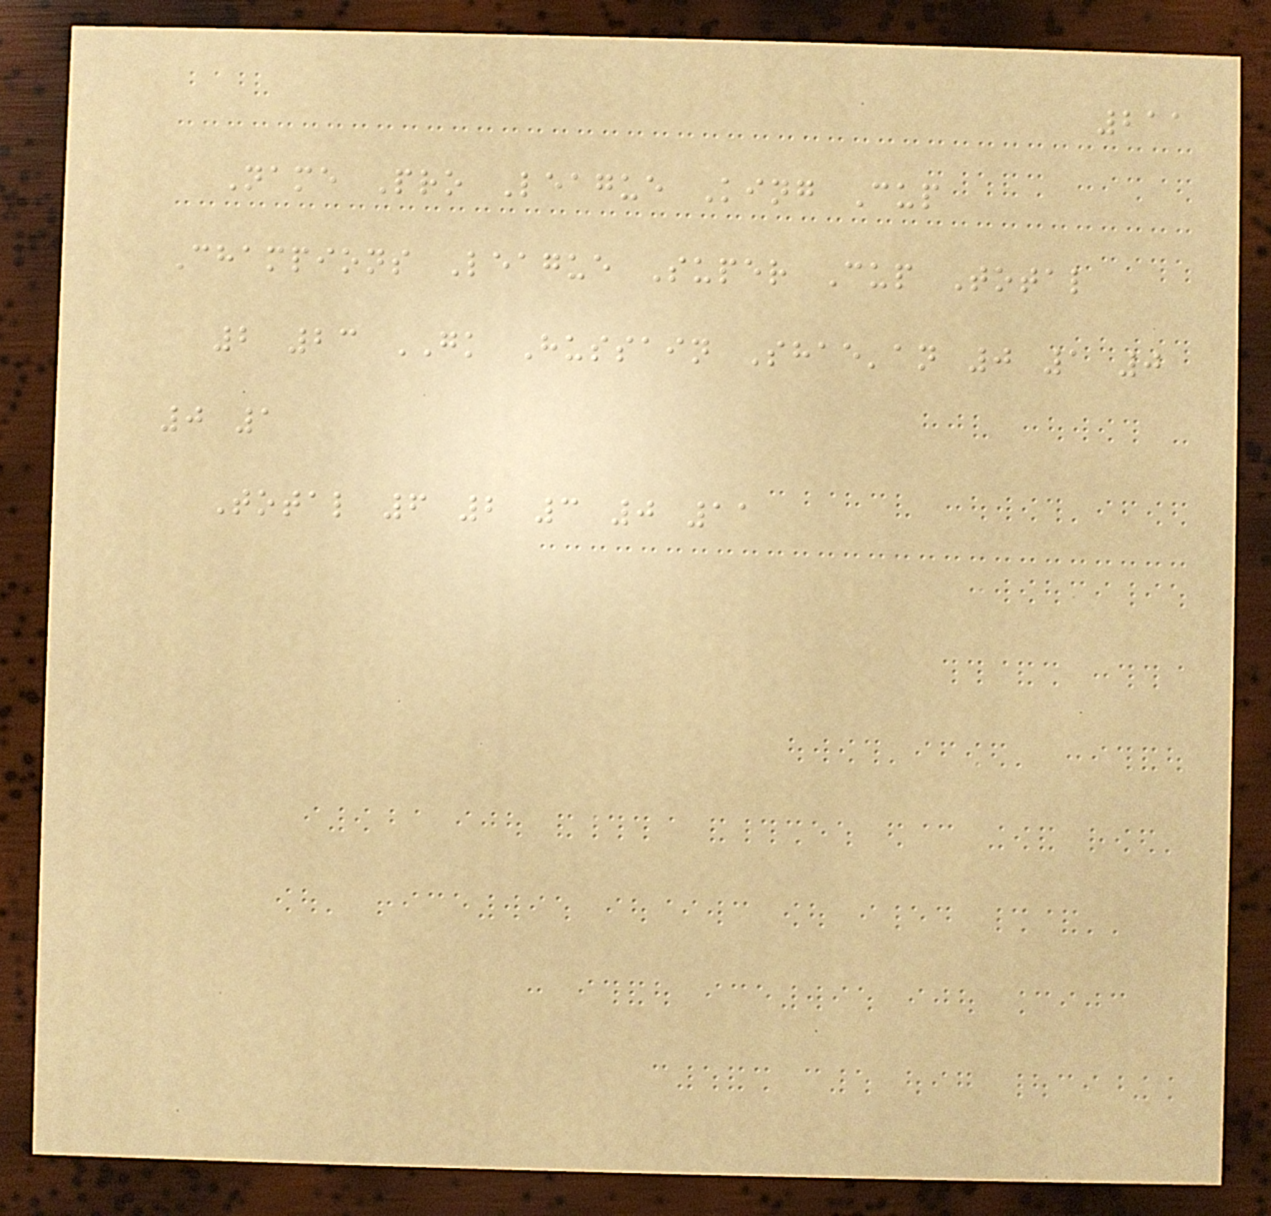211
Name Pro League King Cup
Champions League Super Cup Total
2 23 GK Hussain Shae'an 0 1 0
0 1
Total 6 2 3 0 11
